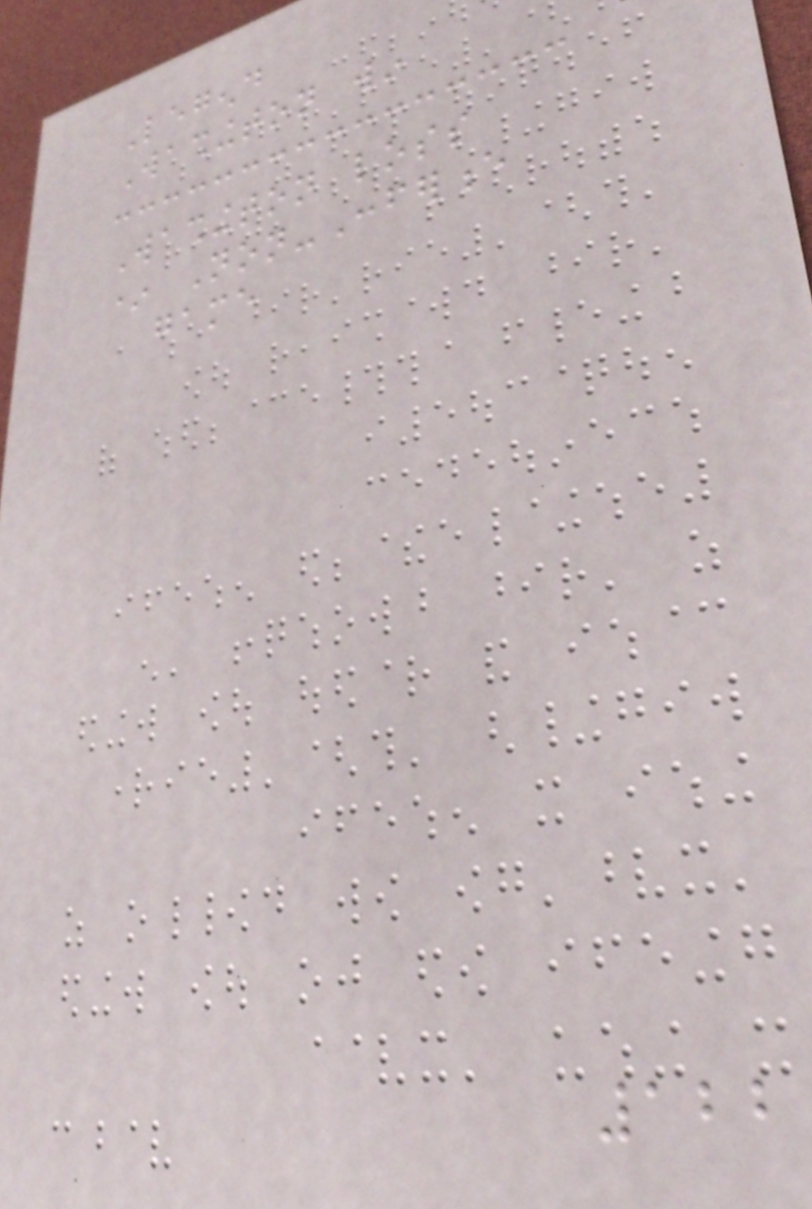Legend
Washington win
Washington loss
* Non-Conference
game
122
